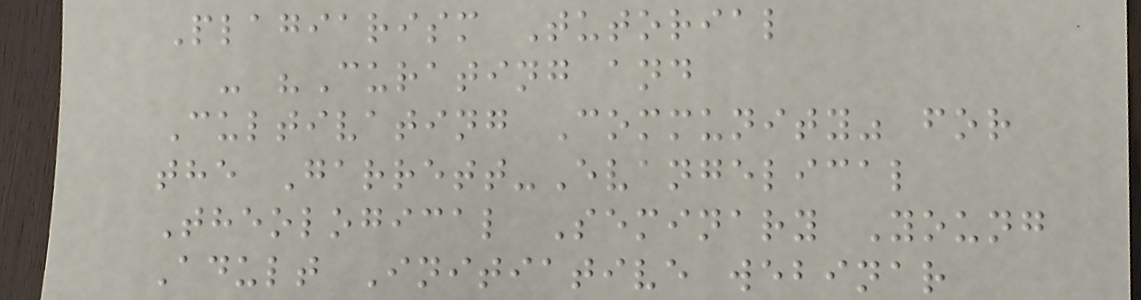Plagiarism Tutorial
- "Curating and
Cultivating Community" for
the Garrett-Evangelical
Theological Seminary Young
Adult Initiative webinar
